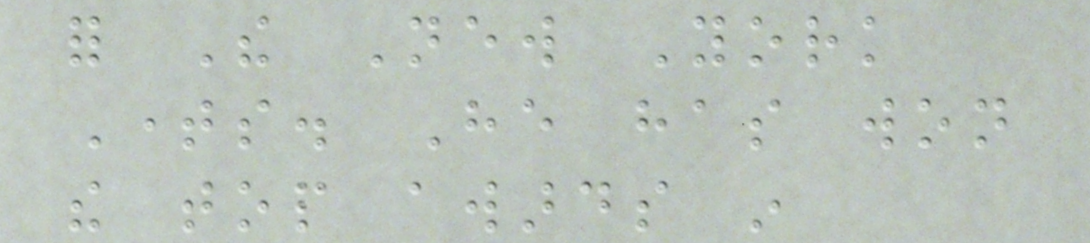for The New York
Times. He has won
the top awards in
